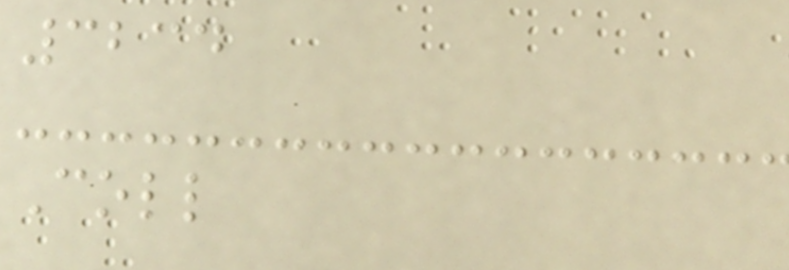3234
Coll
